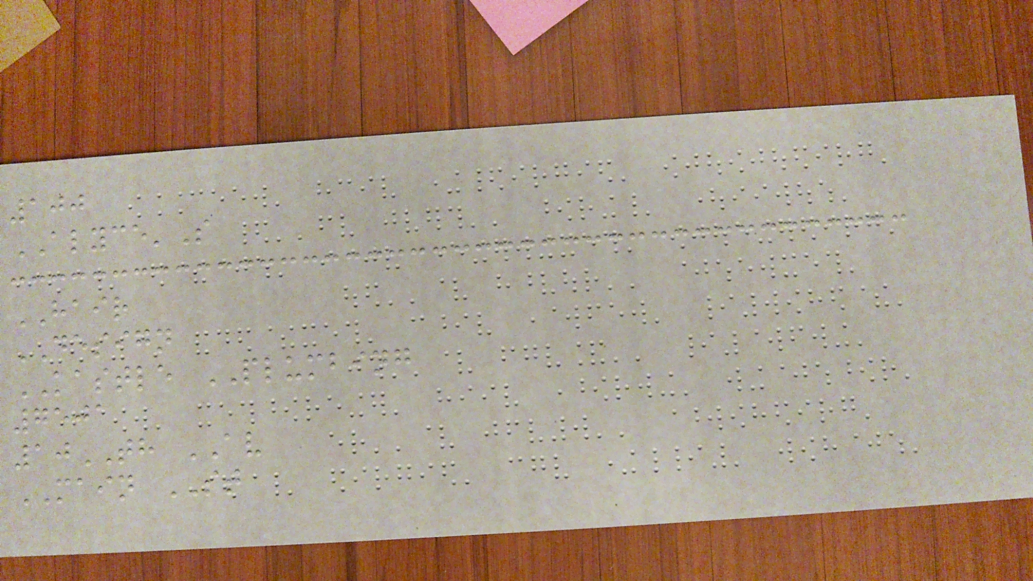100
ALYCE'S
HAIR
DESIGN
KASTLE PLUMBING
7501
10TH AV
MAIN ST
